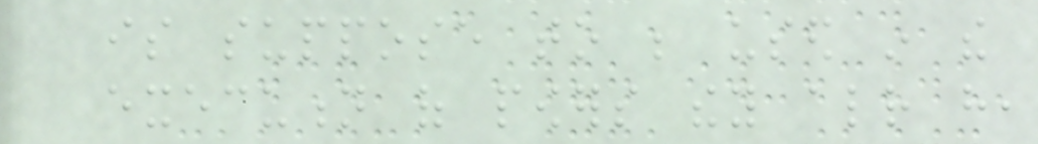is suppose to be used in the
execution of powers they already have,
